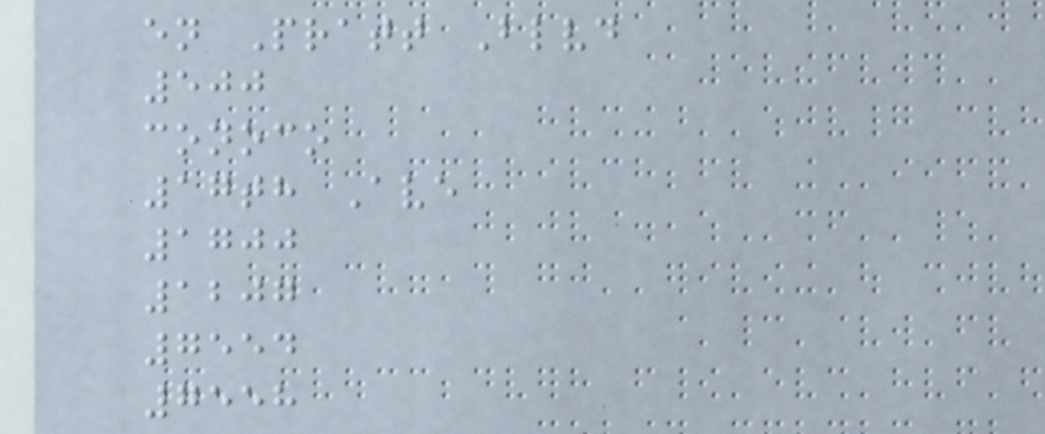en Pratt Blvd
500
conoco
17th Ave
1700
1207
7554
7558
